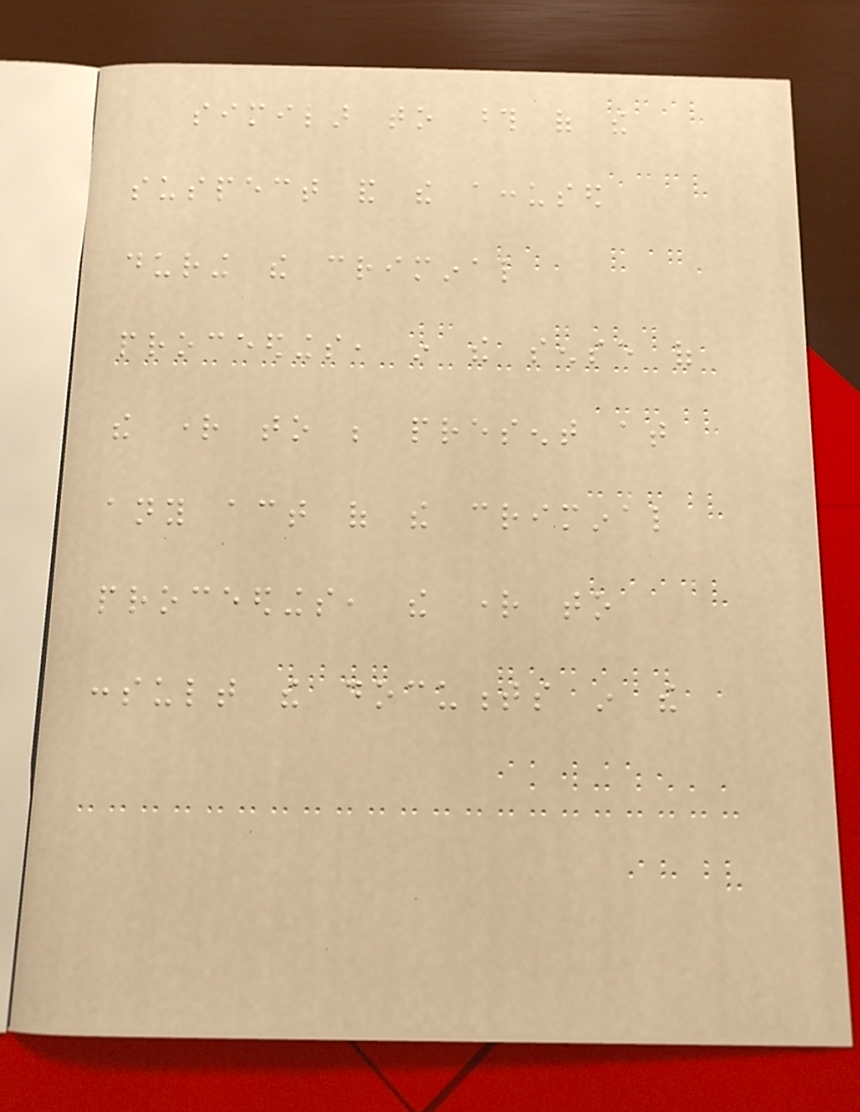similar to those of the
suspect and the accused
during the criminal
proceedings, in the sense of
the right to be present at
any act of the criminal
proceedings, the right to
consult the documents in the
